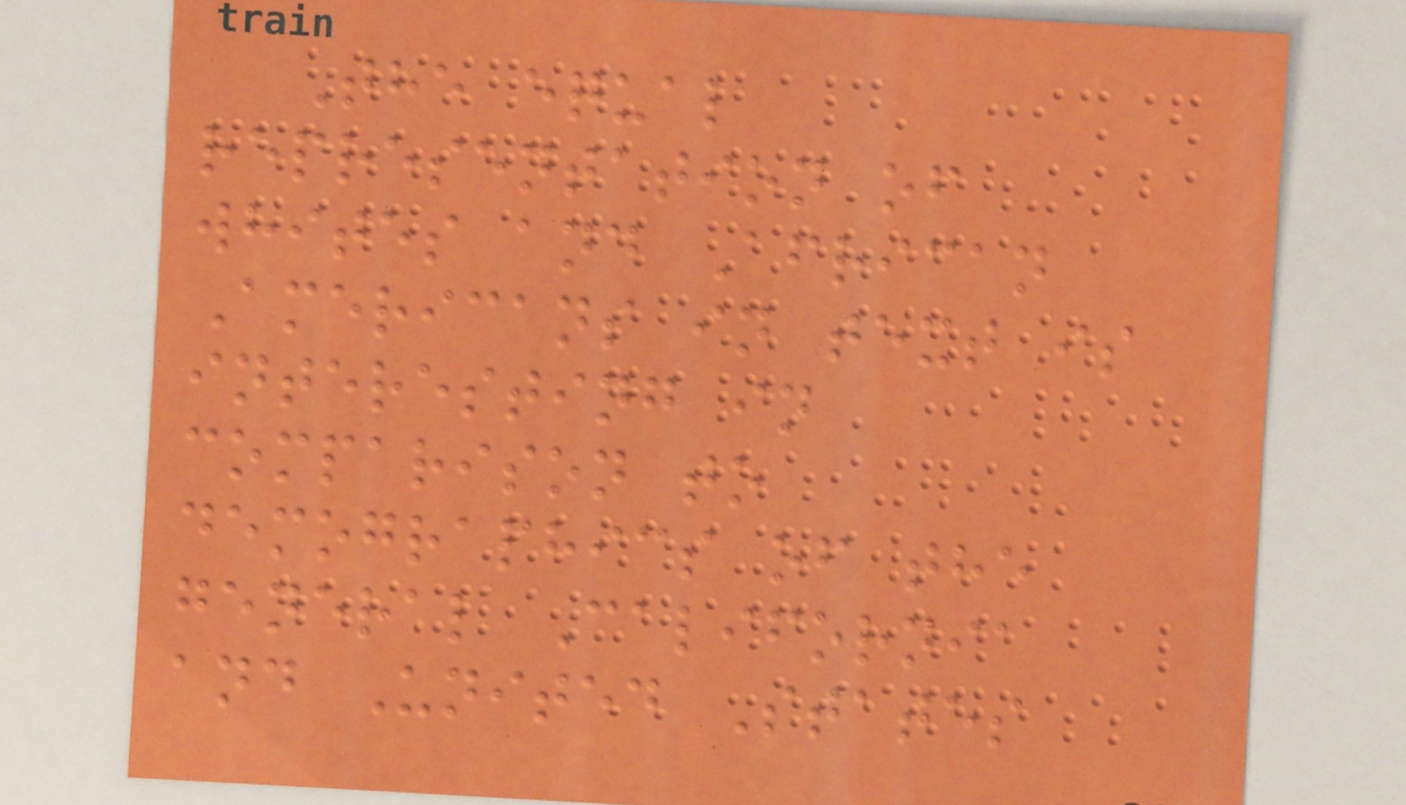The equal
representation of
whites and African
Americans in text is
interesting in
comparison to
demographics of the
general California
and United States
